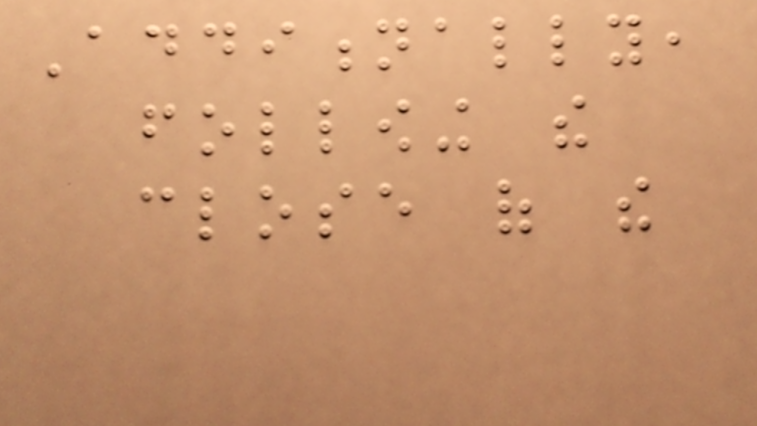Additionally,
following the
close of the
